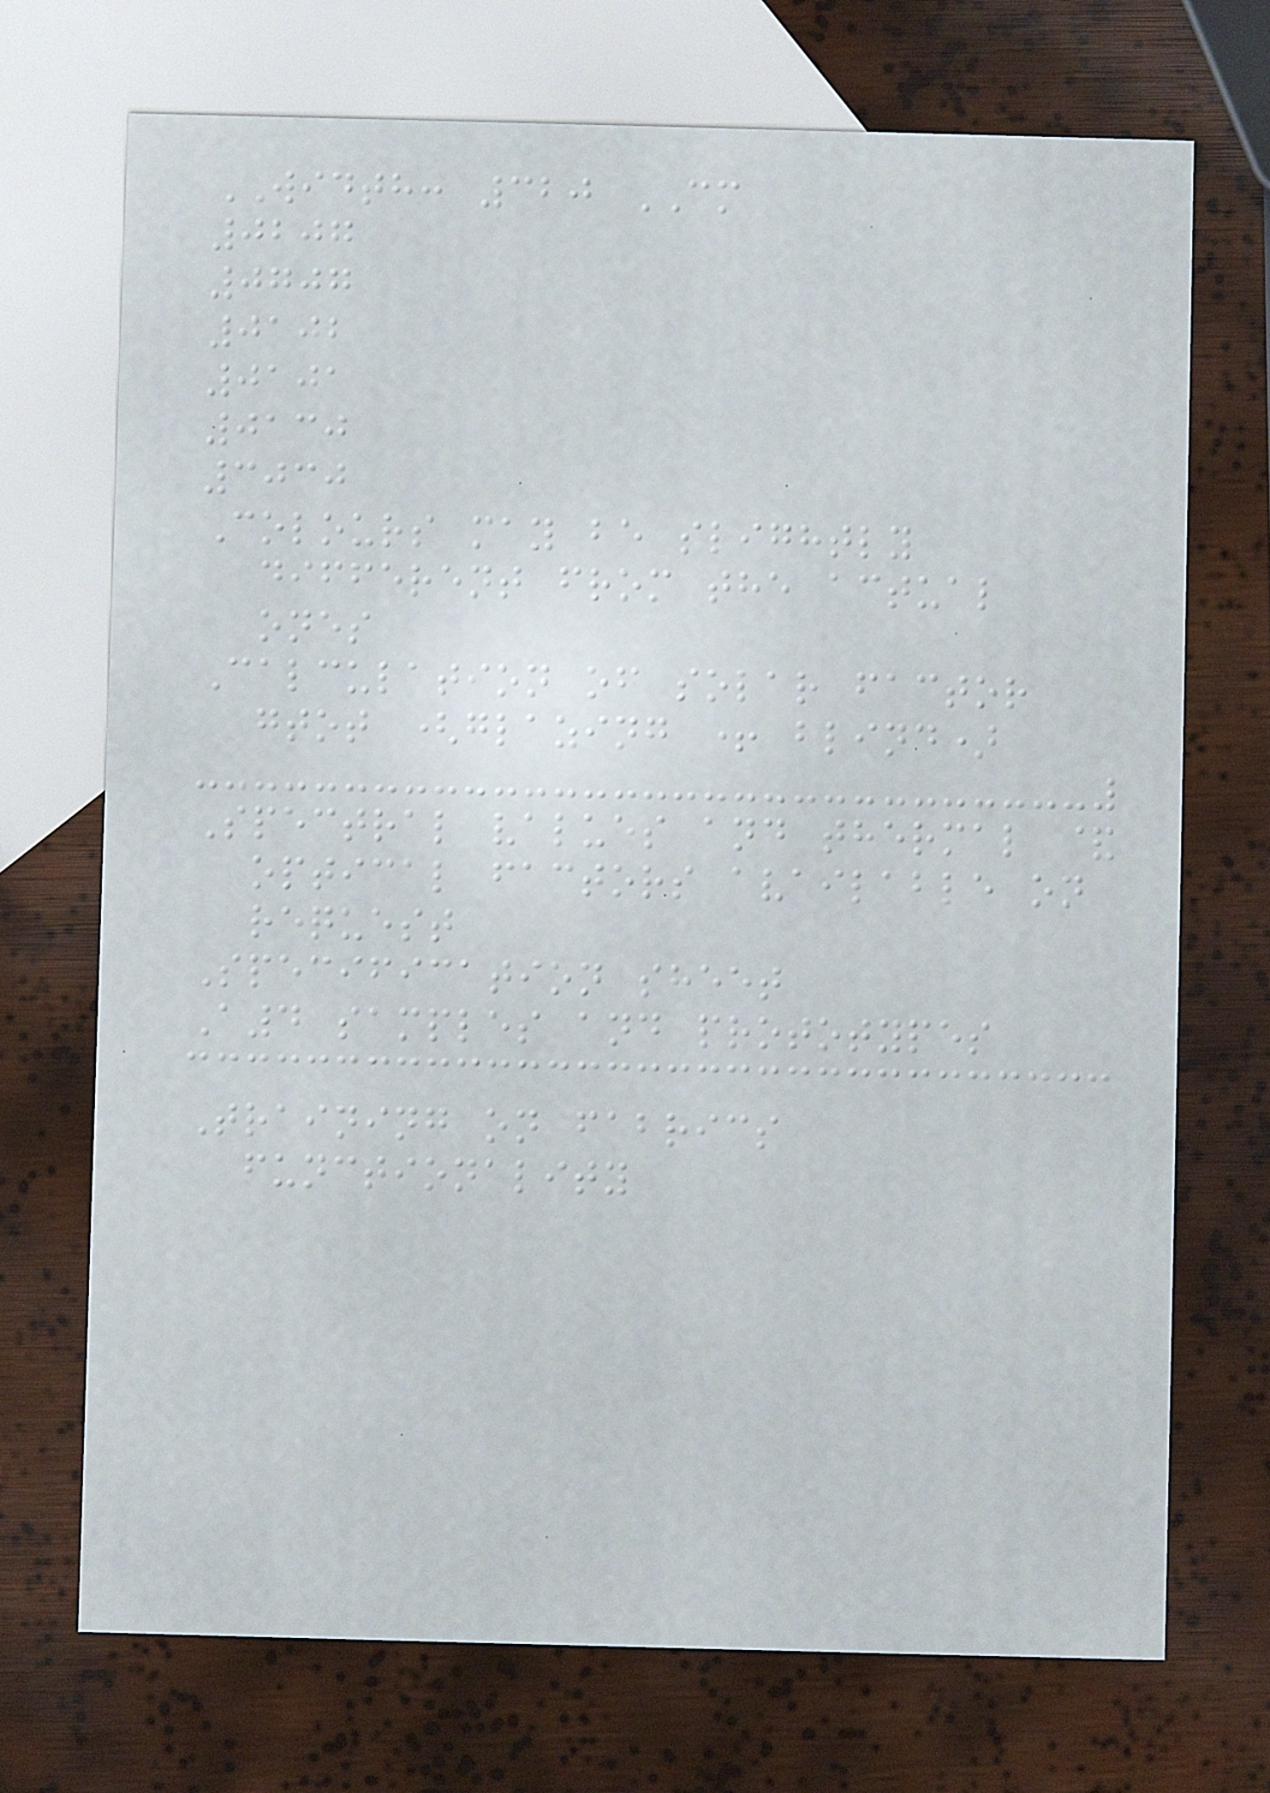WIDTH: 320 CM
0207
0707
0102
0101
0130
3030
Colours may be slightly
different from the actual
ones
Calculation of solar factor
gtot (glazing + blind)
Spectral values and thermal &
optical factors available on
request
Specification sheet
A4 samples and prototypes
Training on fabrics
functionality
